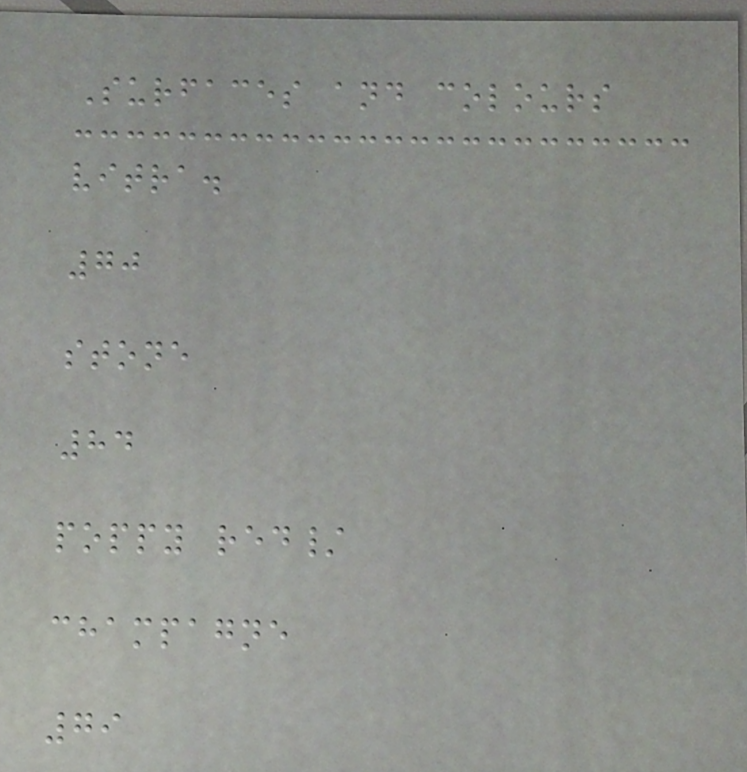Surfaces and colours
vitra.
70
stone
84
poppy red/
champagne
79
